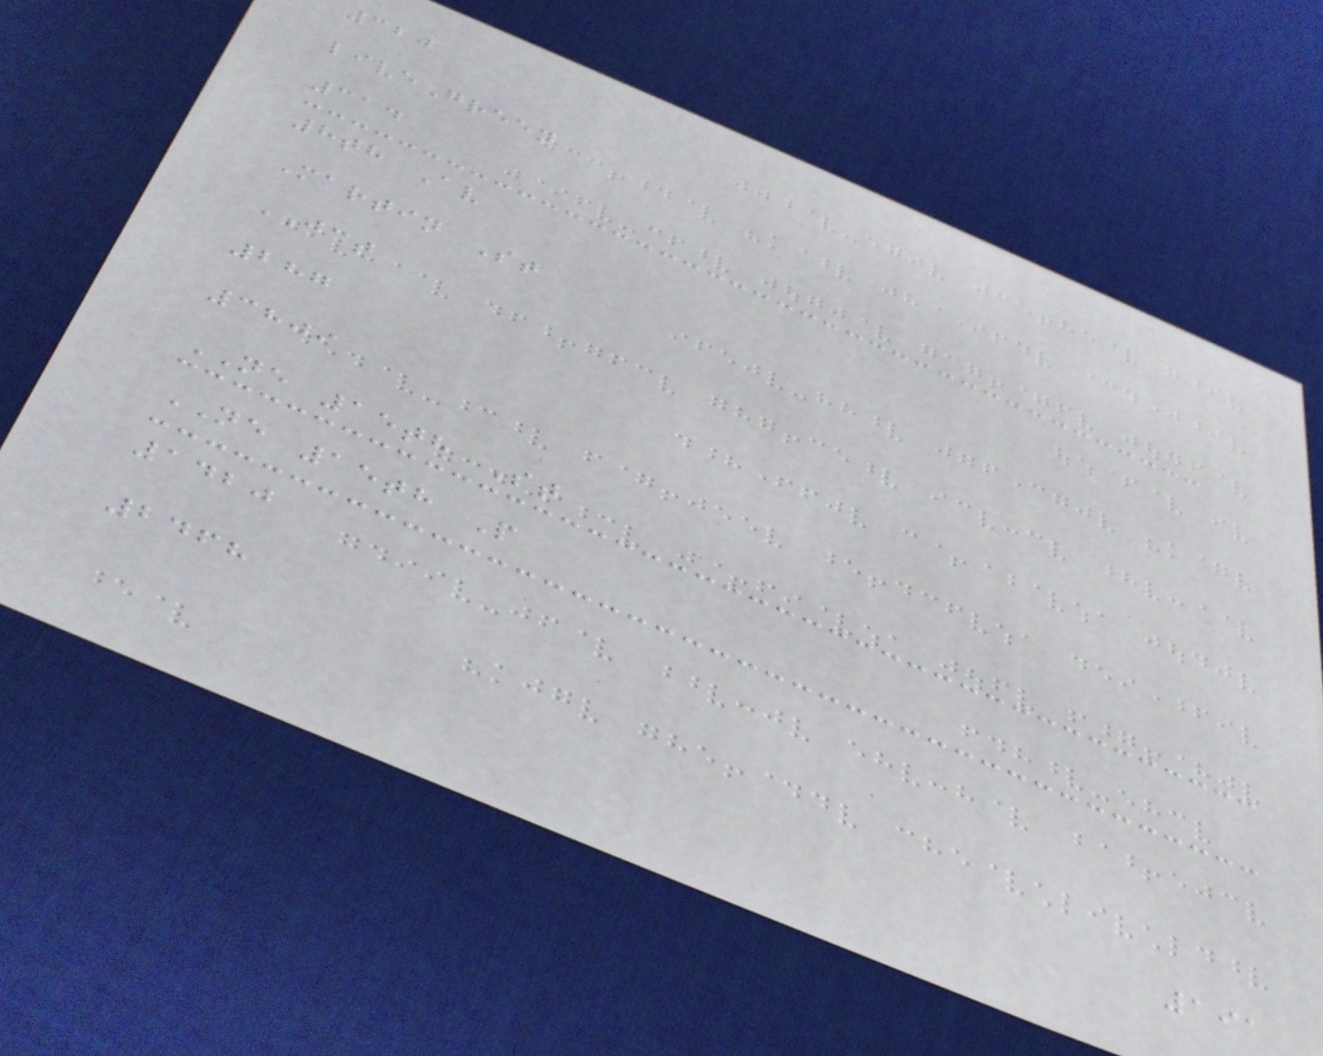320
liveGreen
314
8th Av
Martin St
JCT
287
3809
NE 15th St
NE 15th P
1420
2468
191
